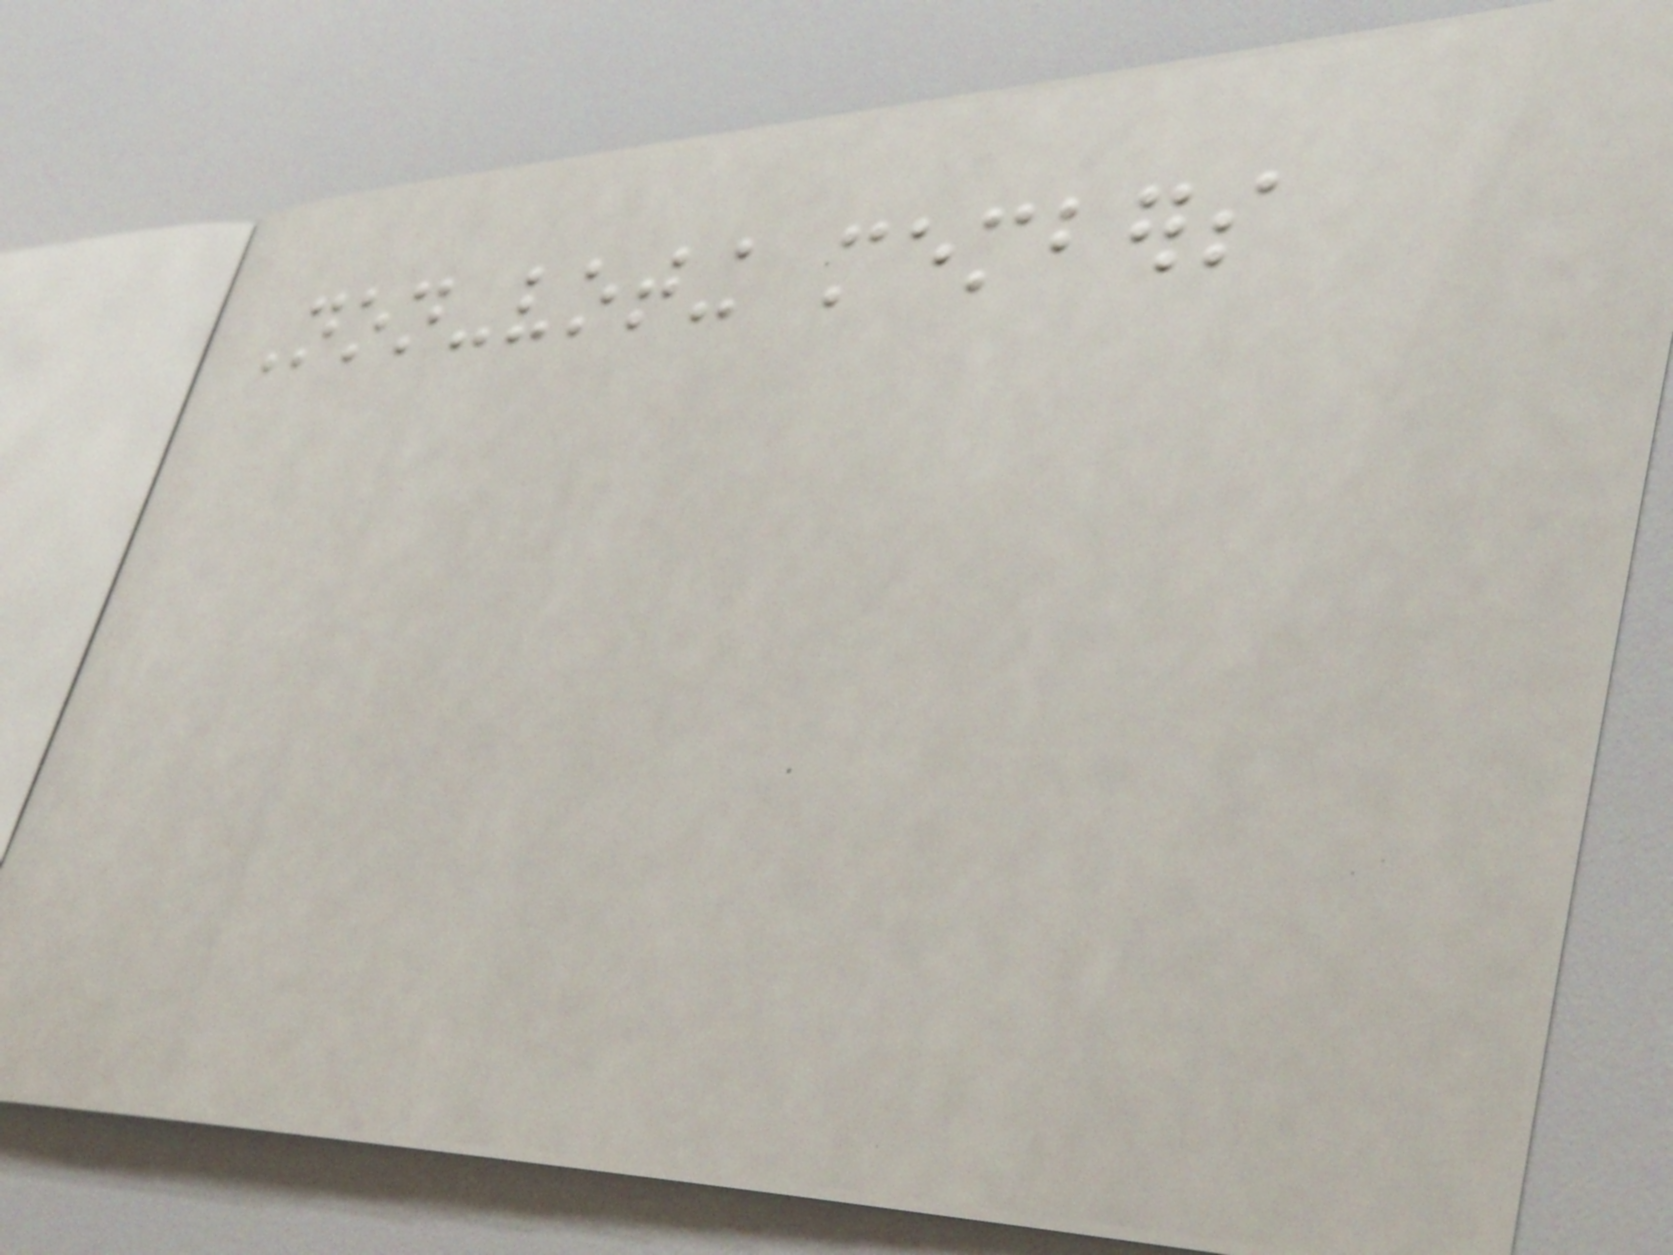Non-voting members
